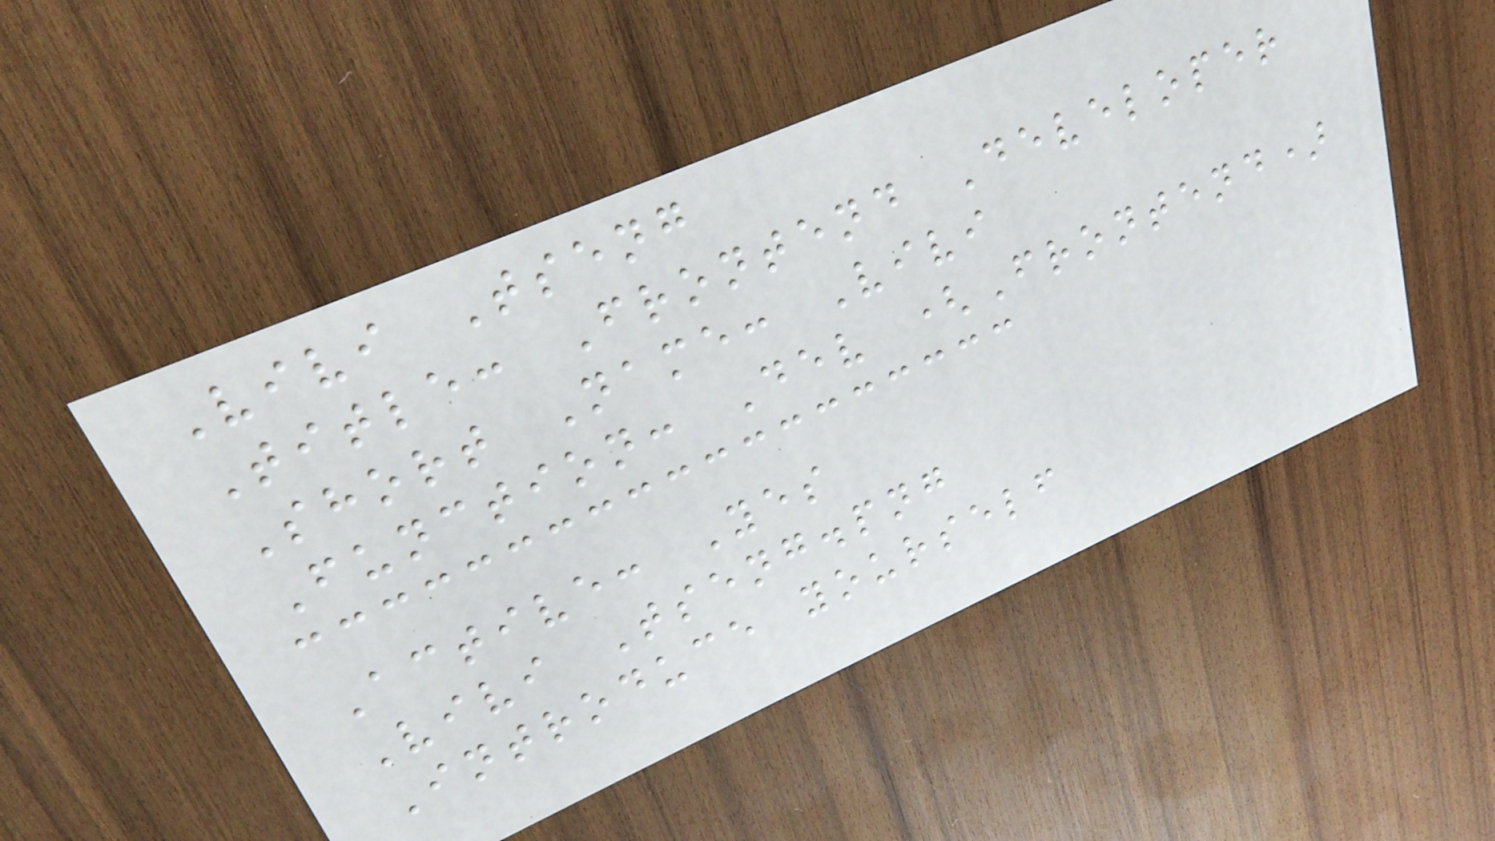Vivi Tseng
Title: Frontend Developer
Short Name: Vivi
Function: Dev (Frontend)
Active: Yes
Vivi Tseng.png
Introduce yourself
